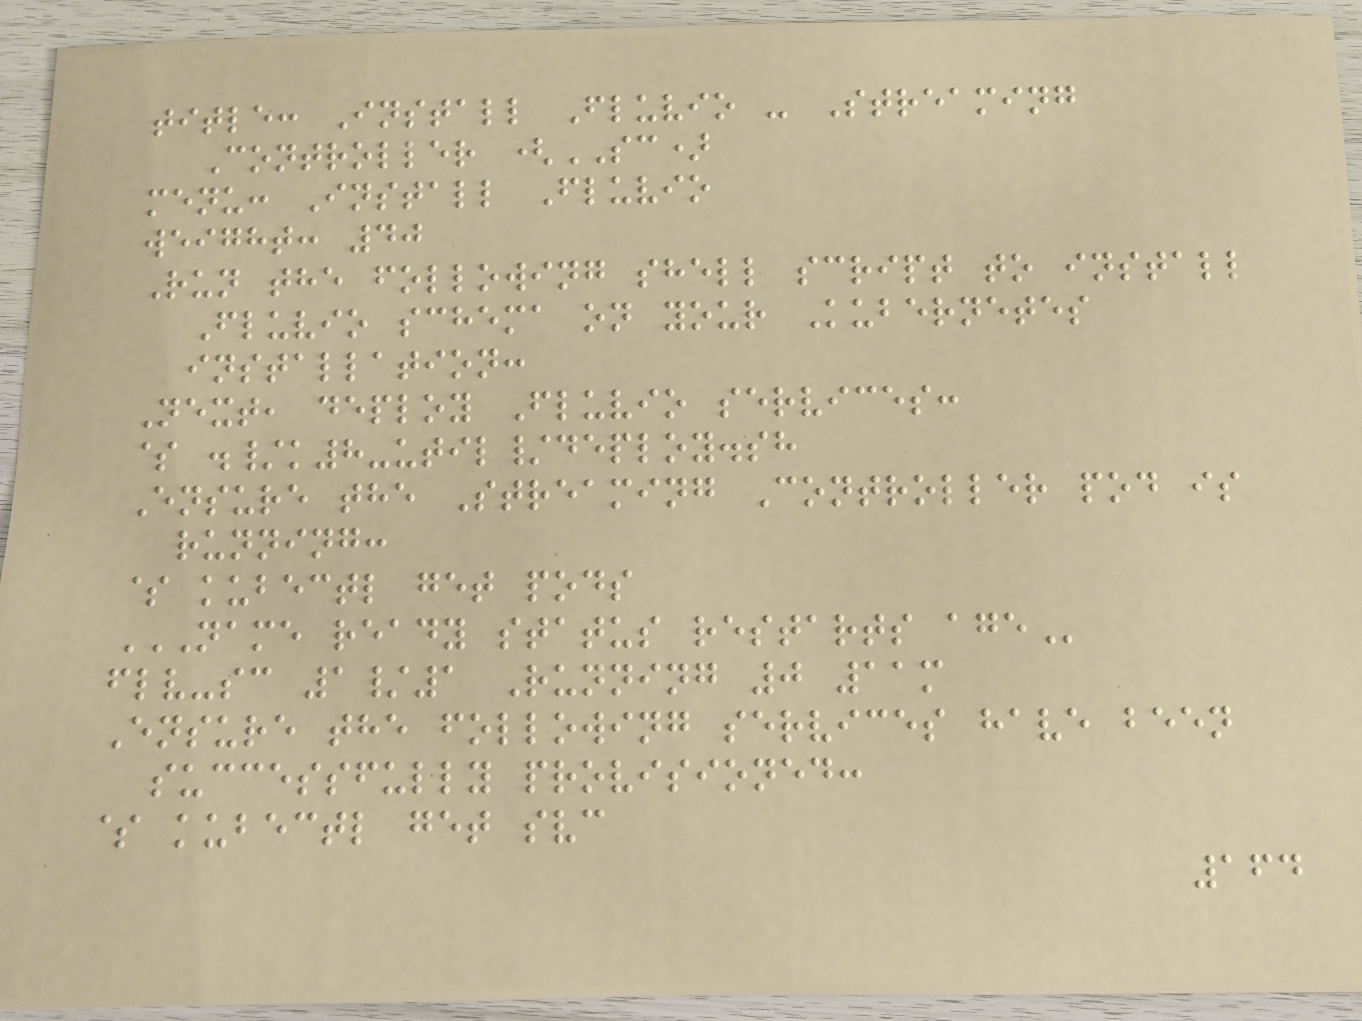title: Install Fluvio - Streaming
Controller (SC)
menu: Install Fluvio
weight: 40
Run the following shell script to install
Fluvio schema on your Kubernetes
installation:
Next, deploy Fluvio services:
$ ./k8-util/deploy.sh
Ensure the Streaming Controller pod is
running:
$ kubectl get pods
NAME READY STATUS RESTARTS AGE
flv-sc 1/1 Running 0 11m
Ensure the following services have been
successfully provisioned:
$ kubectl get svc
164
